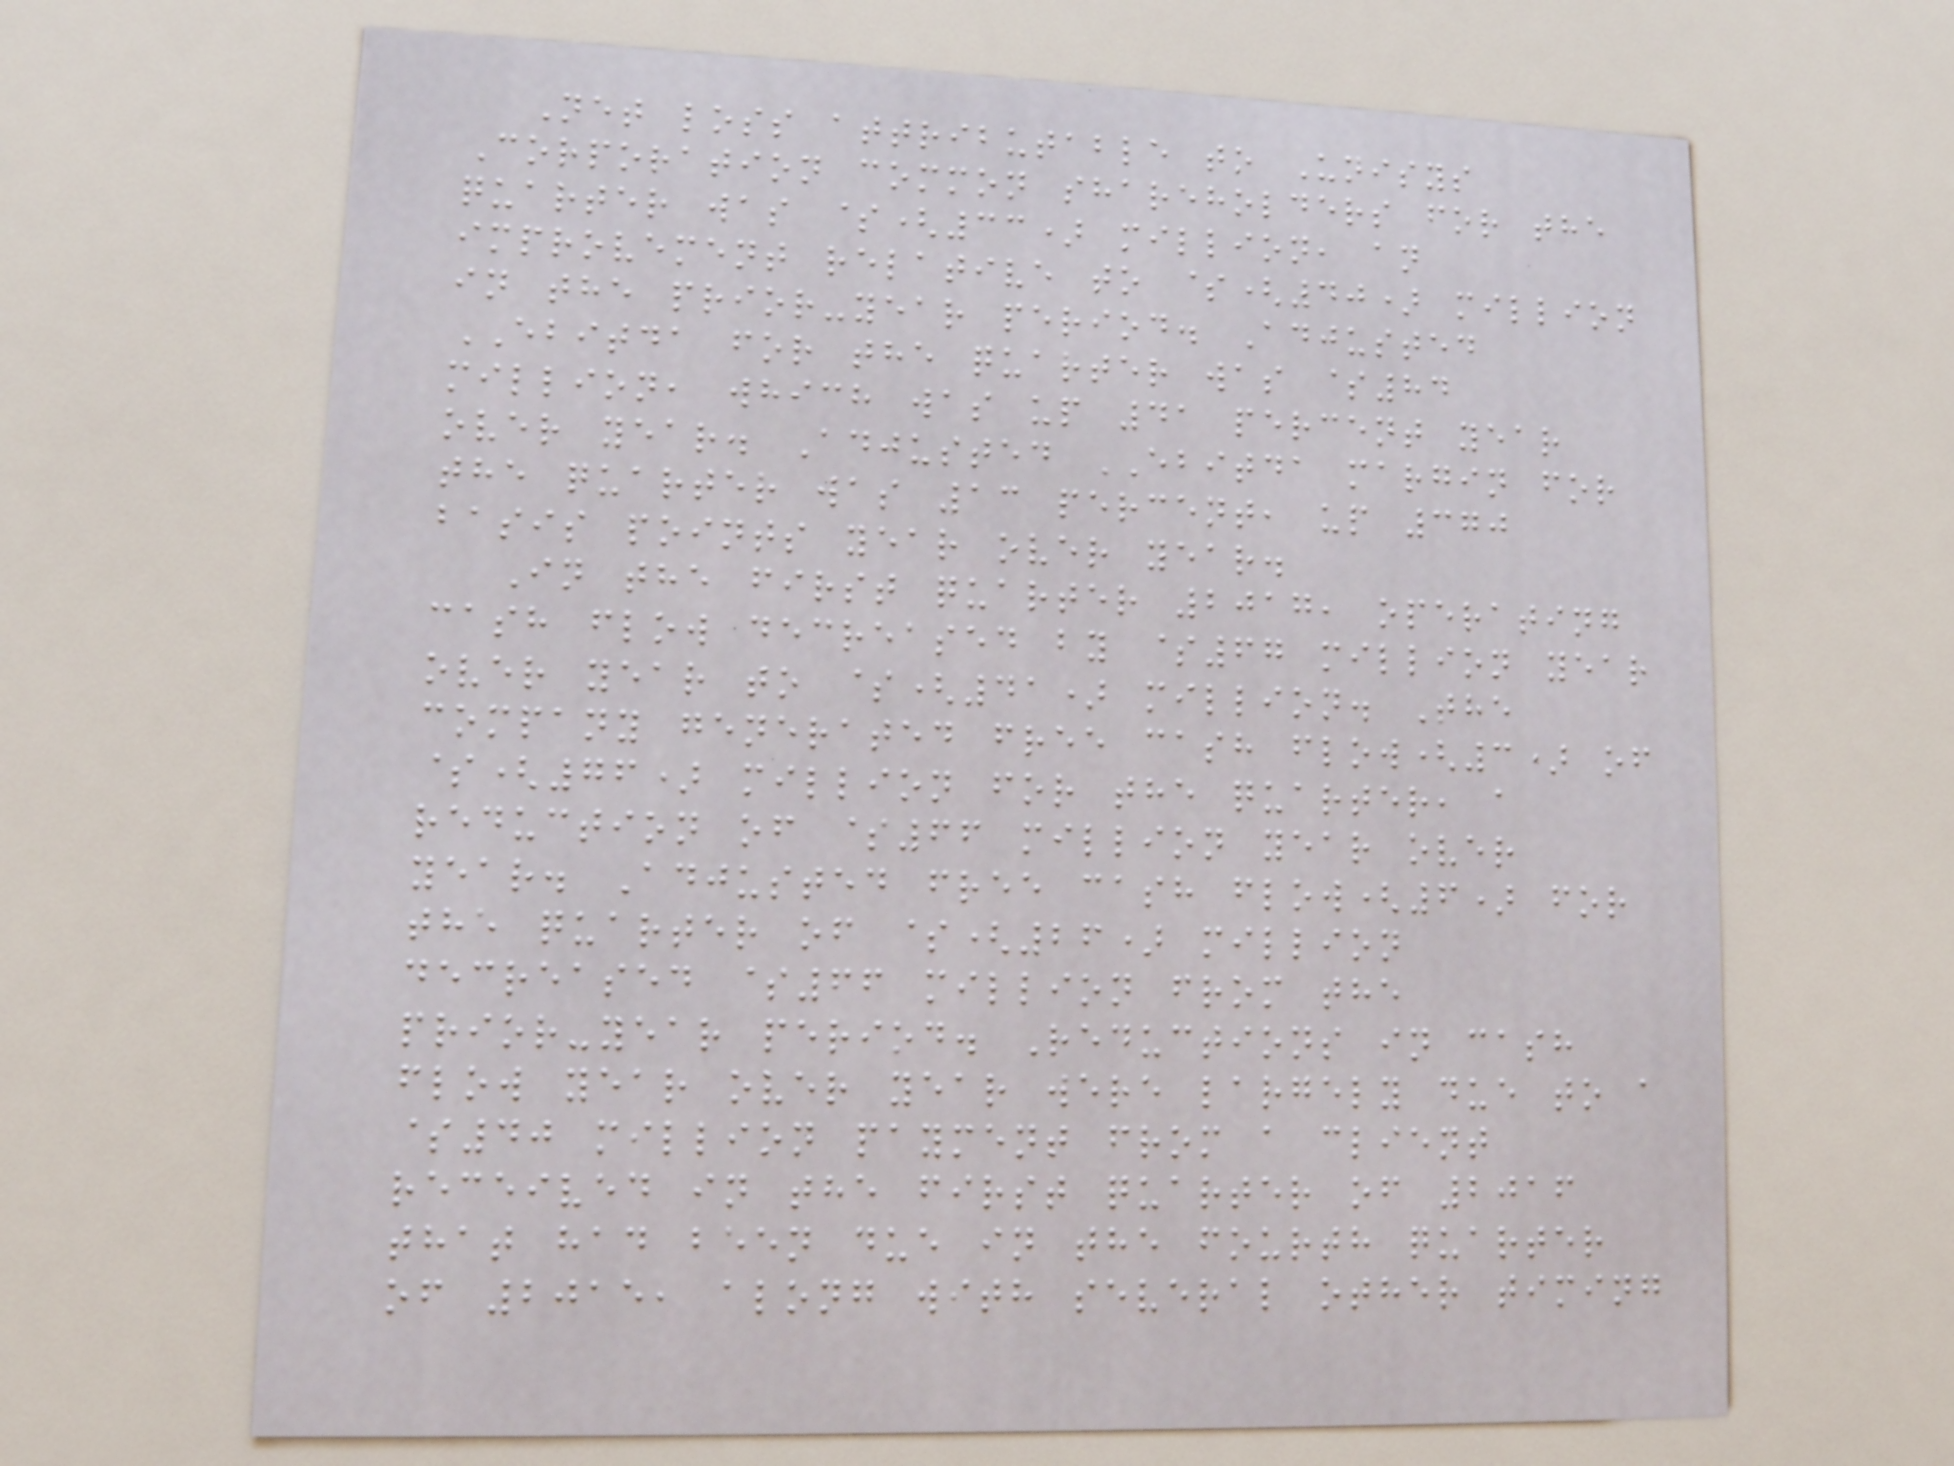Net loss attributable to Unisys
Corporation common shareholders for the
quarter was $(33) million, an
improvement relative to $(40) million
in the prior-year period. Adjusted
EBITDA for the quarter was $84
million, which was up 41 percent year
over year. Adjusted EBITDA margin for
the quarter was 13 percent, up 370
basis points year over year.
In the first quarter 2017, operating
cash flow decreased by $67 million year
over year to $(41) million. The
company generated free cash flow(3) of
$(76) million for the quarter, a
reduction of $66 million year over
year. Adjusted free cash flow(6) for
the quarter of $(26) million
decreased $66 million from the
prior-year period. Reductions in cash
flow year over year were largely due to a
$40 million payment from a client
received in the first quarter of 2016
that had been due in the fourth quarter
of 2015, along with several other timing
